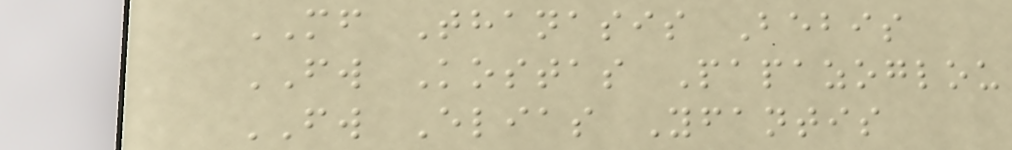MF Thanasis Bebis
FW Kostas Papazoglou
FW Elias Yfantis
